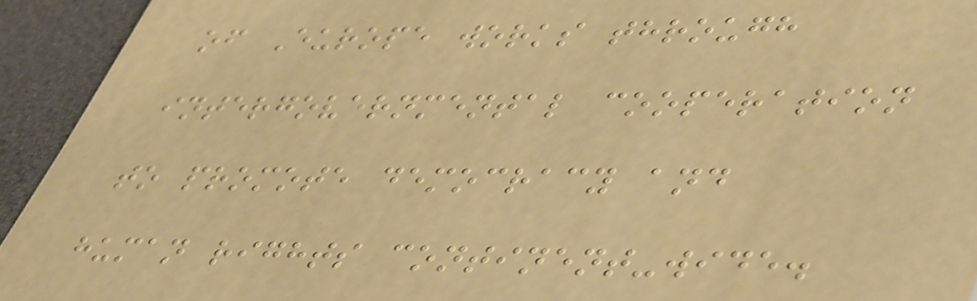of Europe works through
intergovernmental cooperation
to promote democracy and
human rights continent-wide.
